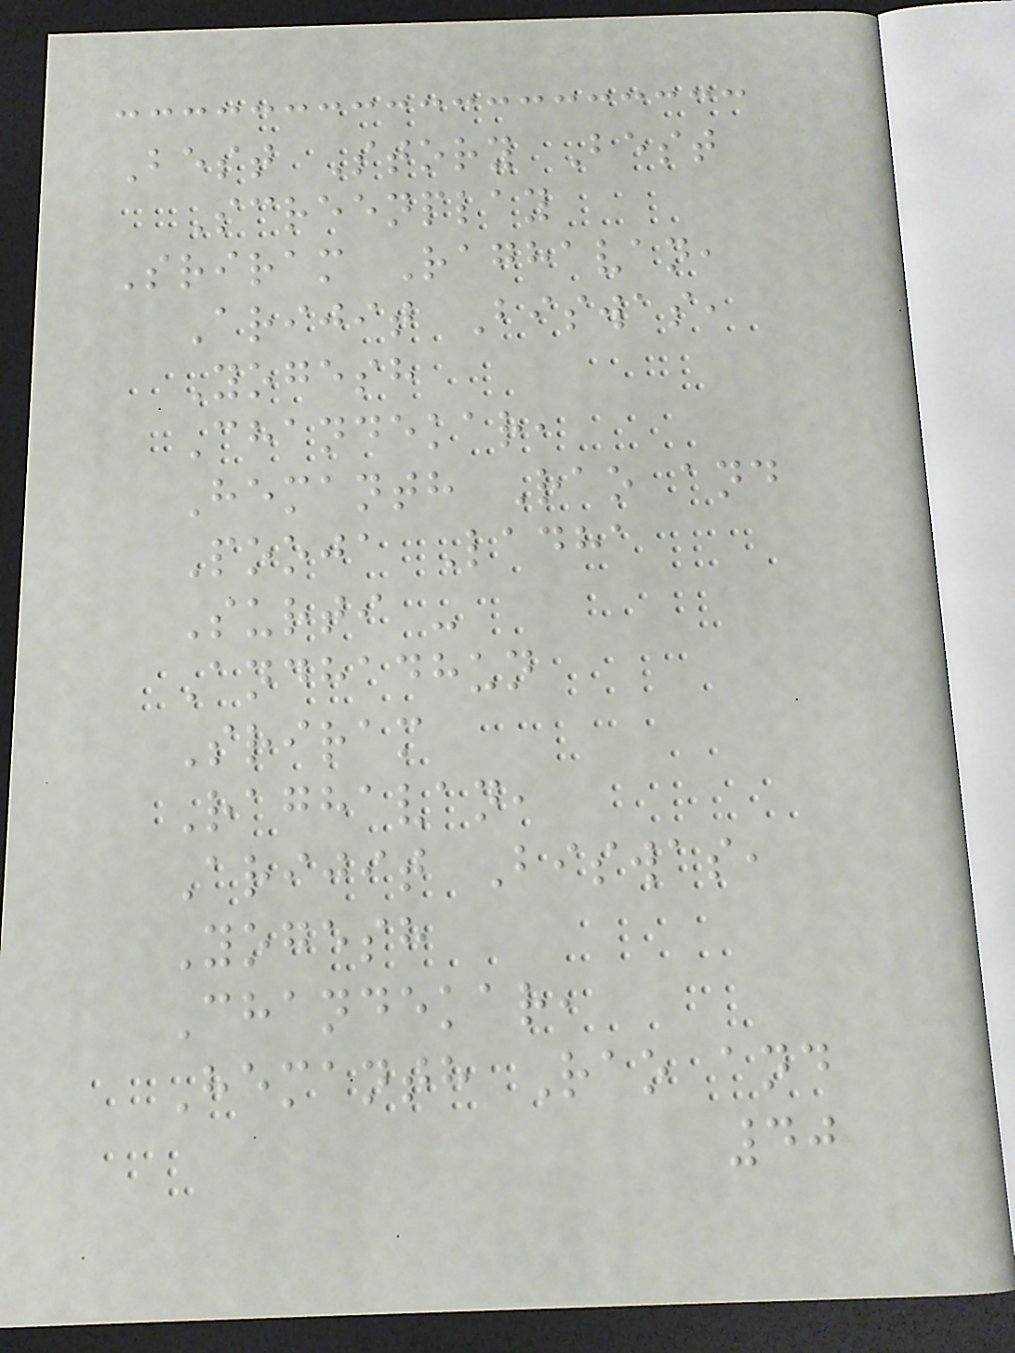Best Story Best
Screenplay
Sriram Raghavan,
Arijit Biswas,
Yogesh
Chandekar,
Hemanth Rao and
Pooja Ladha
Surti -
Andhadhun
Sriram
Raghavan,
Arijit Biswas,
Yogesh
Chandekar,
Hemanth Rao and
40
